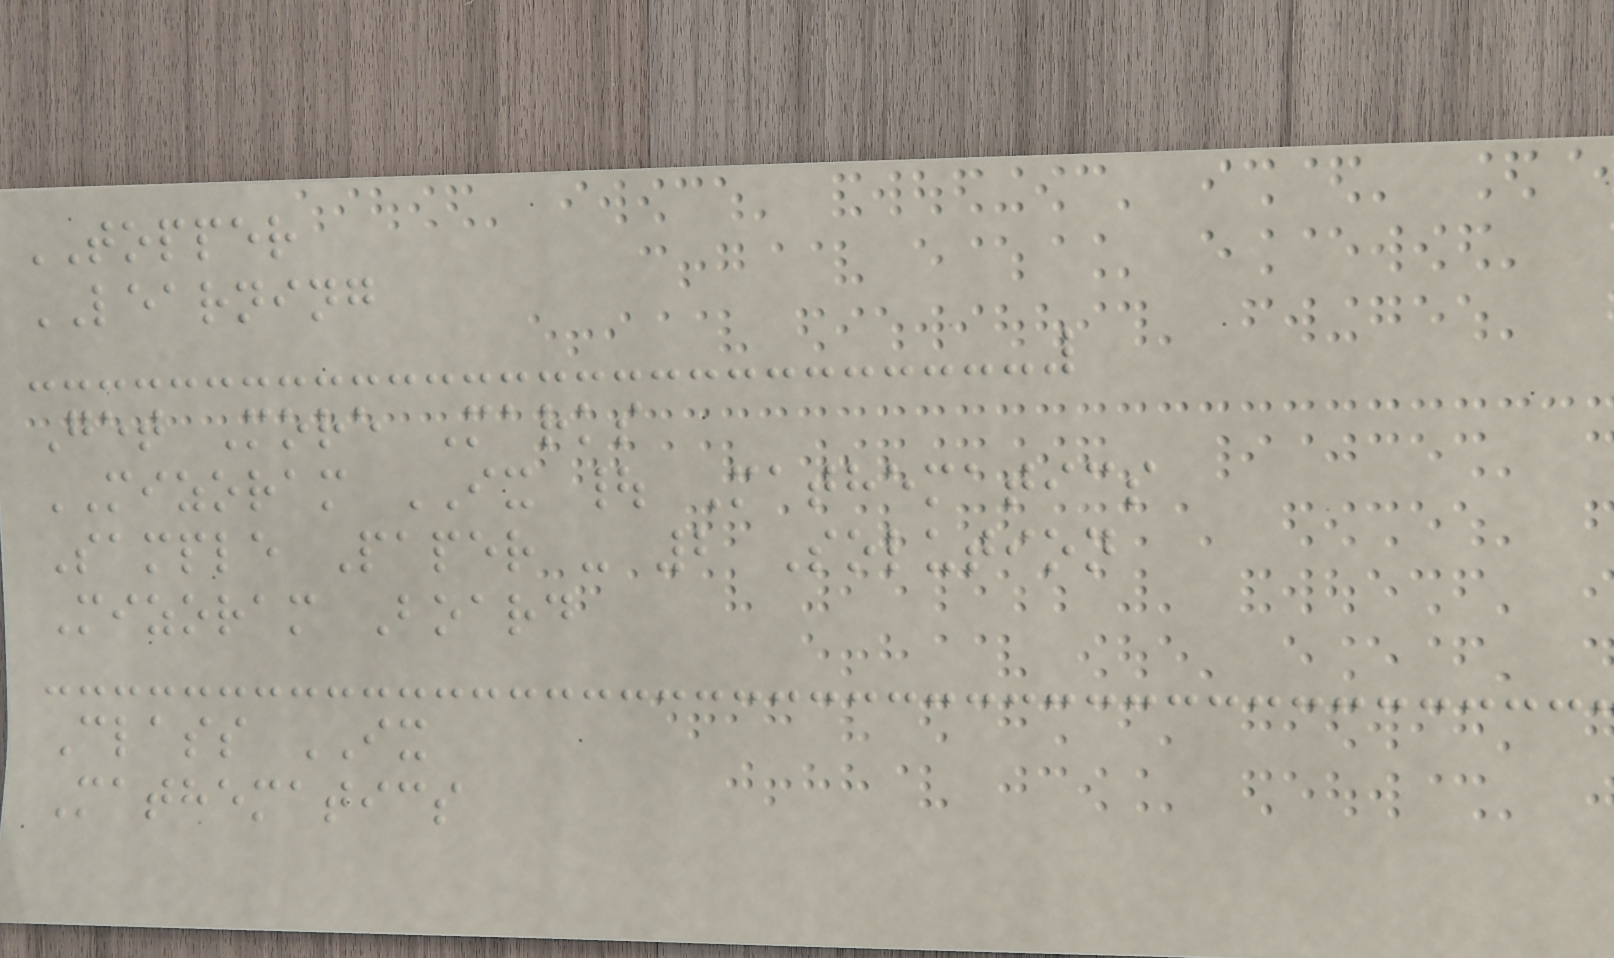TOPPER
LEARNING
Get More Marks
MIZORAM IX | Mathematics
Sample Paper - 2 Solution
Mizoram Board
Class IX
Mathematics
